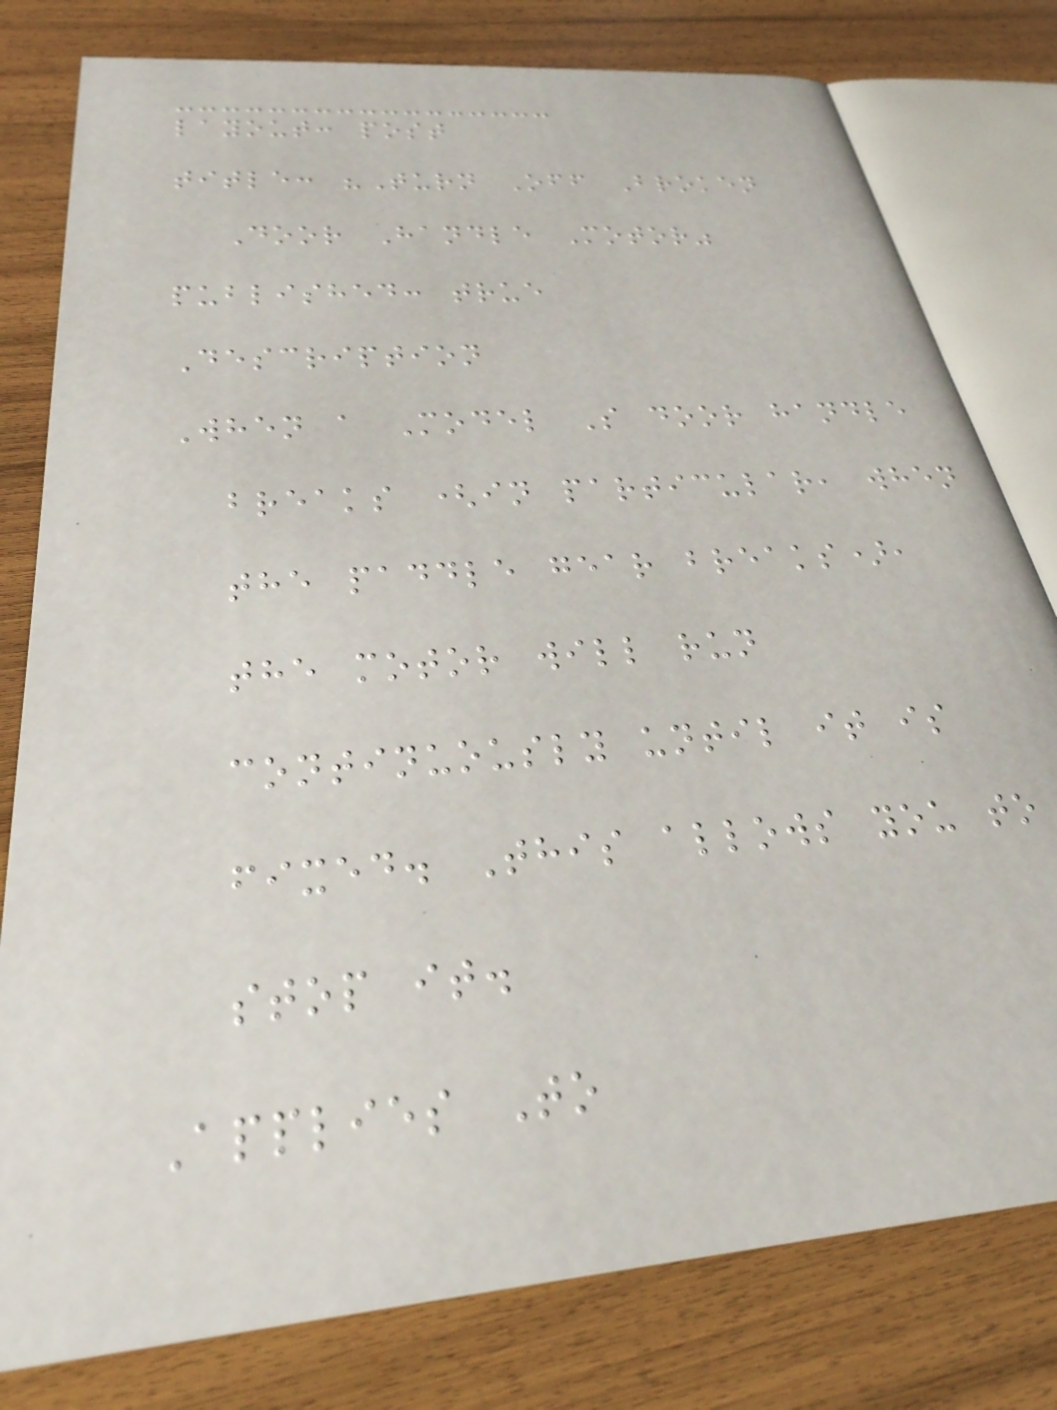layout: post
title: "Turn Off Broken
Door Handle Motor"
published: true
Description
When a Model S door handle
breaks (in particular, when
the paddle gear breaks),
the motor will run
continuously until it is
fixed. This allows you to
stop it.
Applies To
